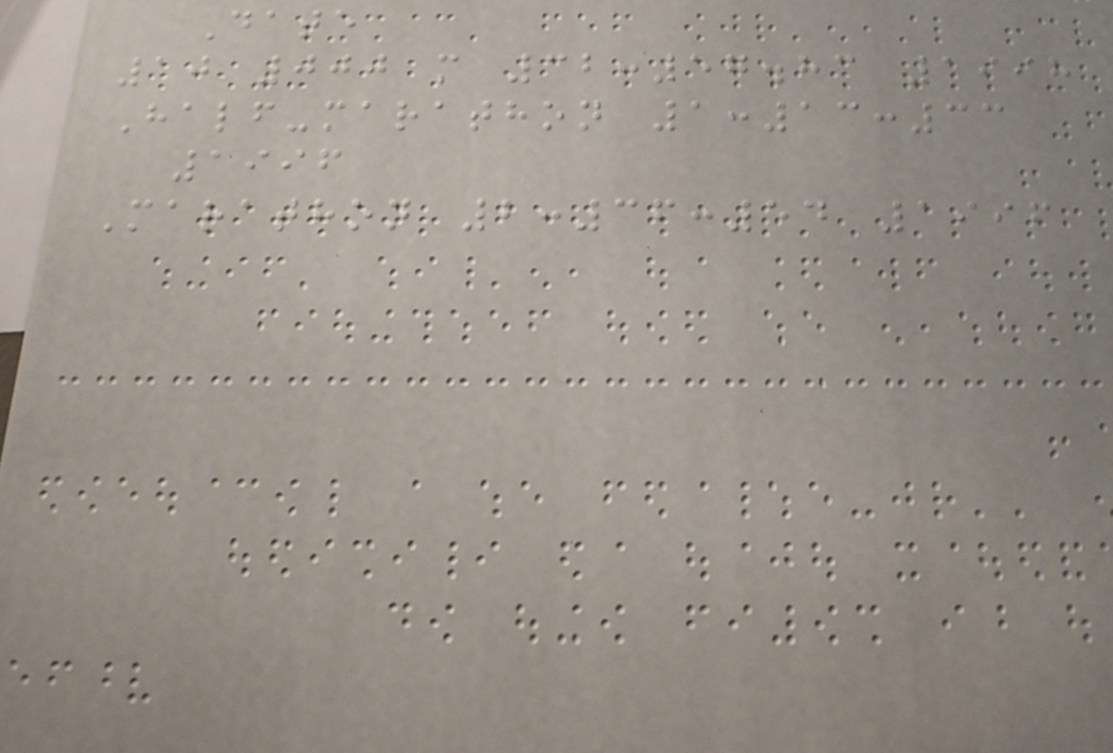Date
10 000 m 32:57.83 1998
Half-marathon 1:13:33
1996
Marathon 2:36:54 1996
